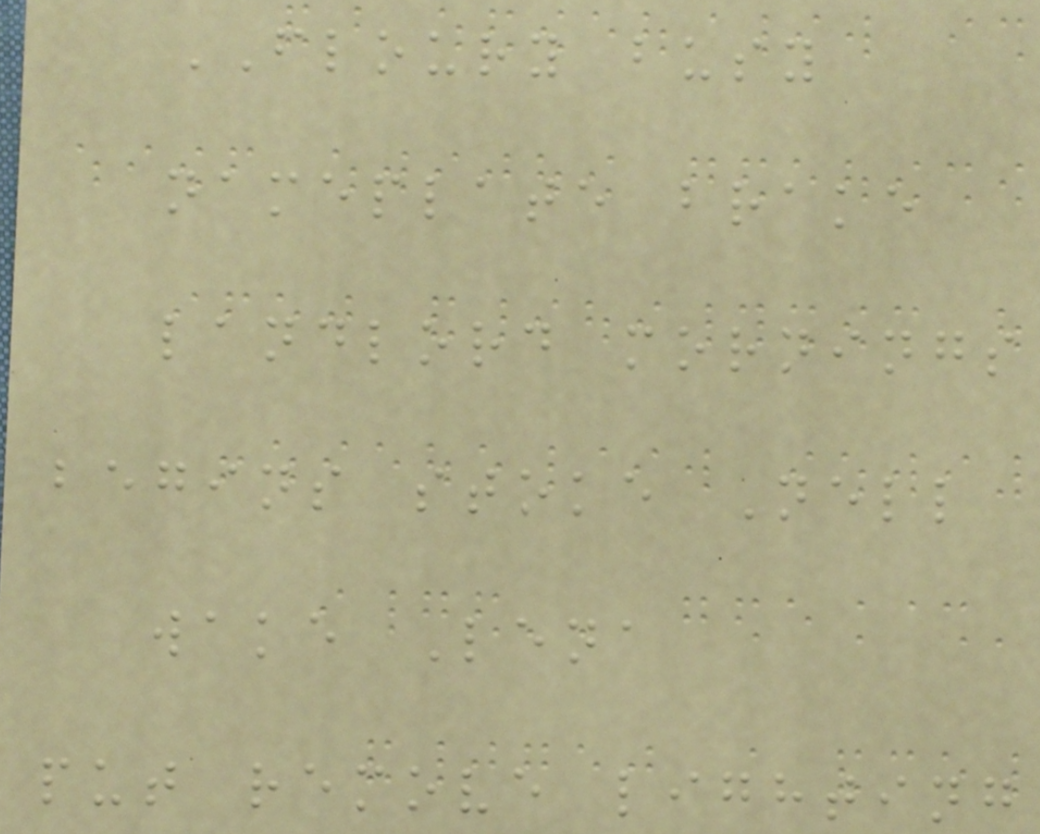FLOURY busy
nameplate brake
landlord mornings
begins stoke Nell
wake Lena
put remove lighting
